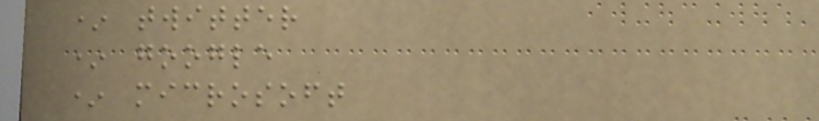* twitter
* google
* microsoft
